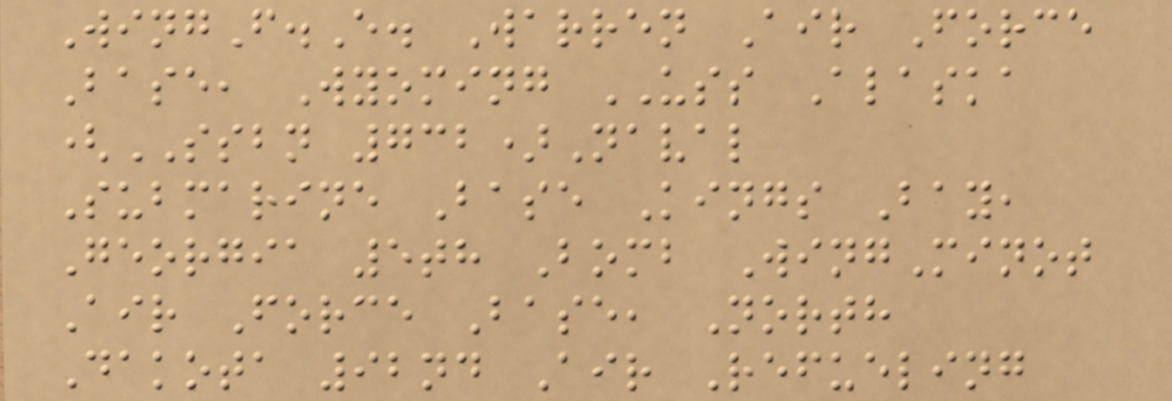WingF.E. Warren Air Force
Base, Wyoming USS Alaska
(SSBN 732)Naval
Submarine Base Kings Bay,
Georgia 5th Bomb WingMinot
Air Force Base, North
Dakota 92nd Air Refueling
